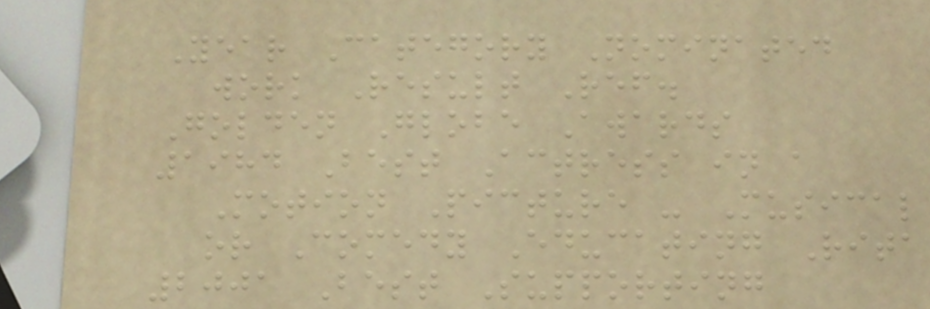Year Category Nominated
work Result Ref.
Golden Globe Awards
1984 Best Actress in a
Motion Picture - Musical
or Comedy Educating Rita
2001 Best Supporting
